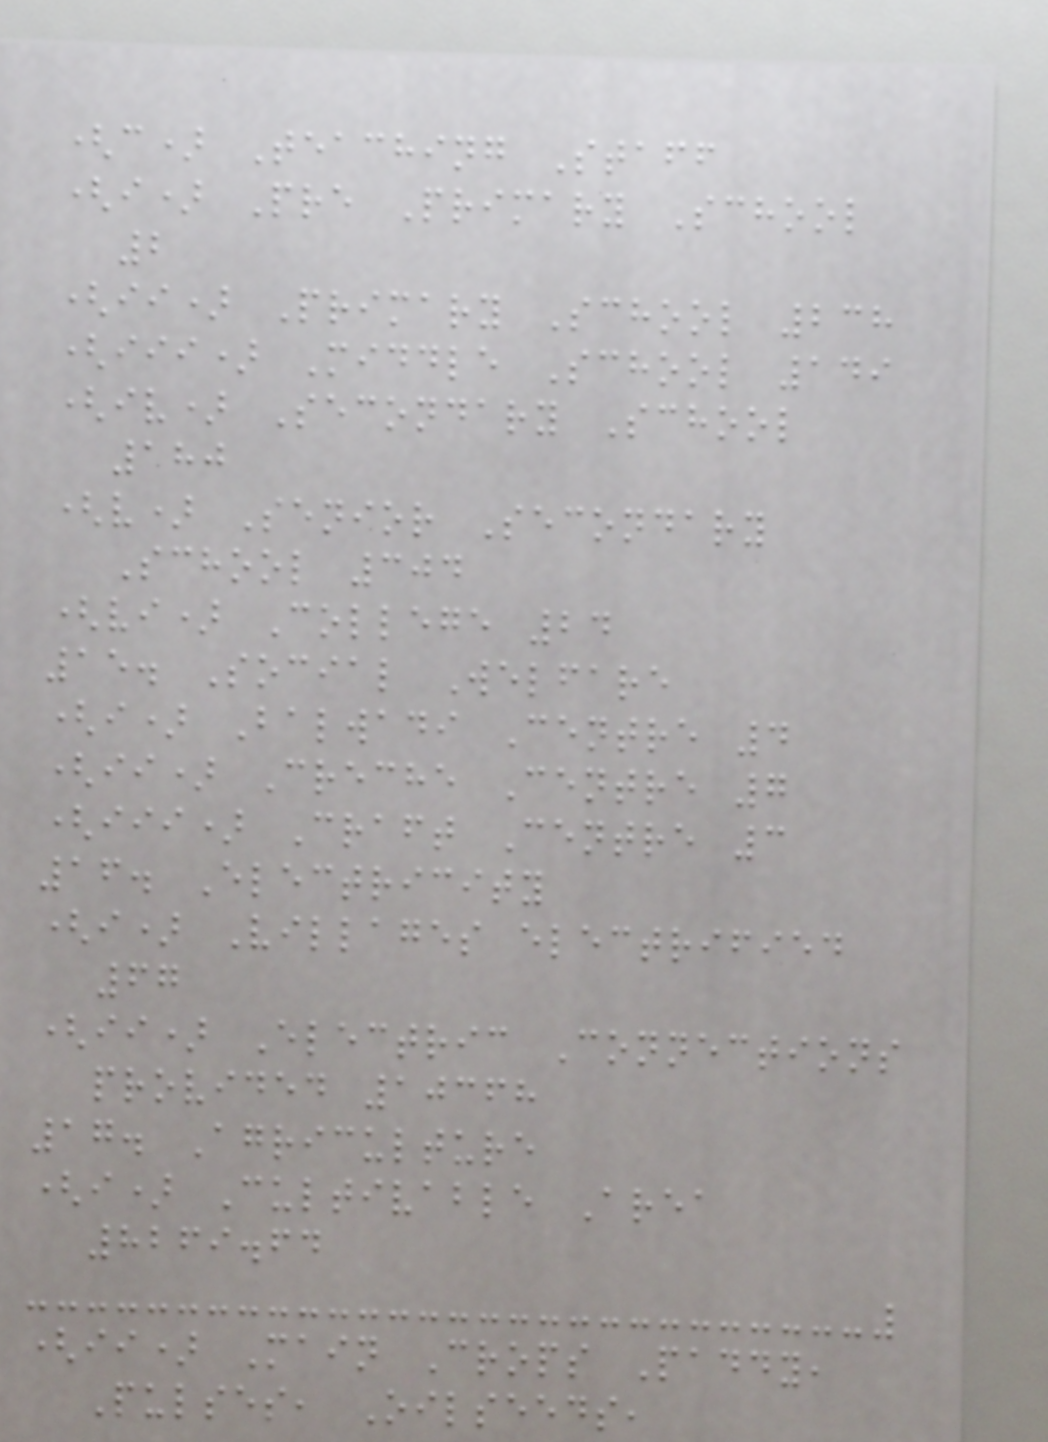(c) Teaching Staff
(i) Pre Primary School
2
(ii) Primary School 238
(iii) Middle School 149
(iv) Secondary School
180
(v) Senior Secondary
School 304
(vi) College 24
15. Social Welfare
(i) Balwadi Centre 4
(ii) Creche Centre 7
(iii) Craft Centre 3
16. Electricity
(i) Villages electrified
67
(ii) Electric Connections
provided 10368
17. Agriculture
(i) Cultivable Area
8269.64
(ii) Main Crops Paddy,
Pulses, Oilseeds,
